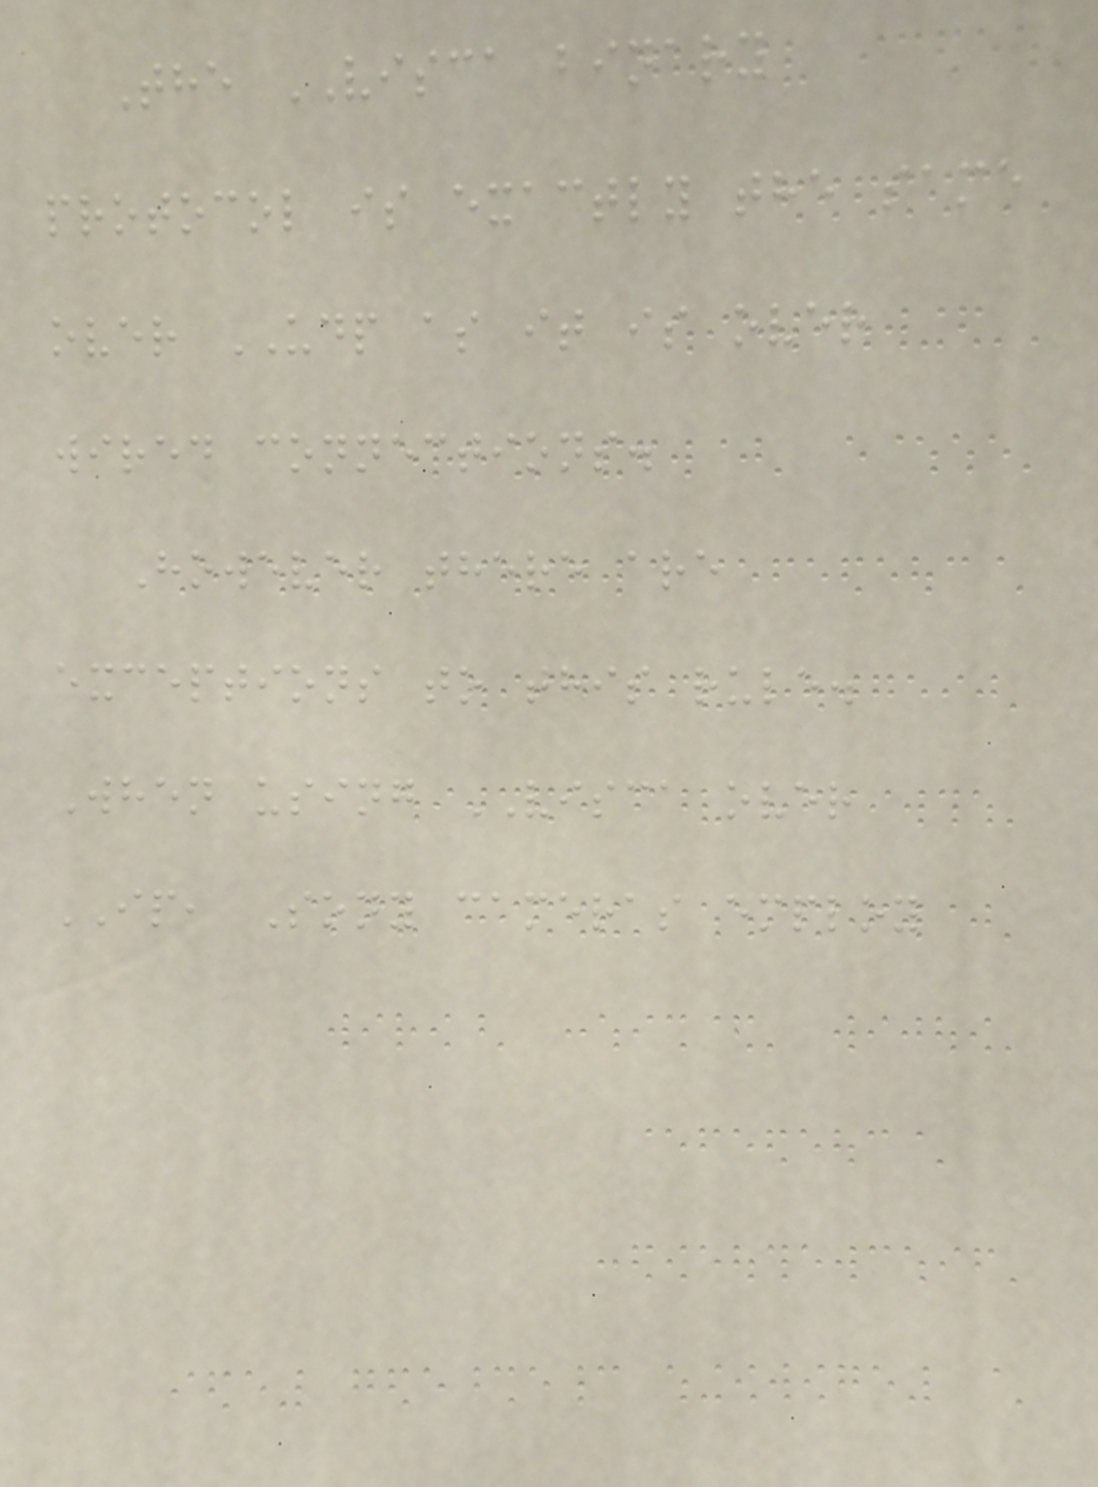The VISCA binary
protocol is exactly the same
over UDP as it is over
wired connections.
However there are
exceptions to this rule.
When using VISCA over
IP, Sony cameras employ
